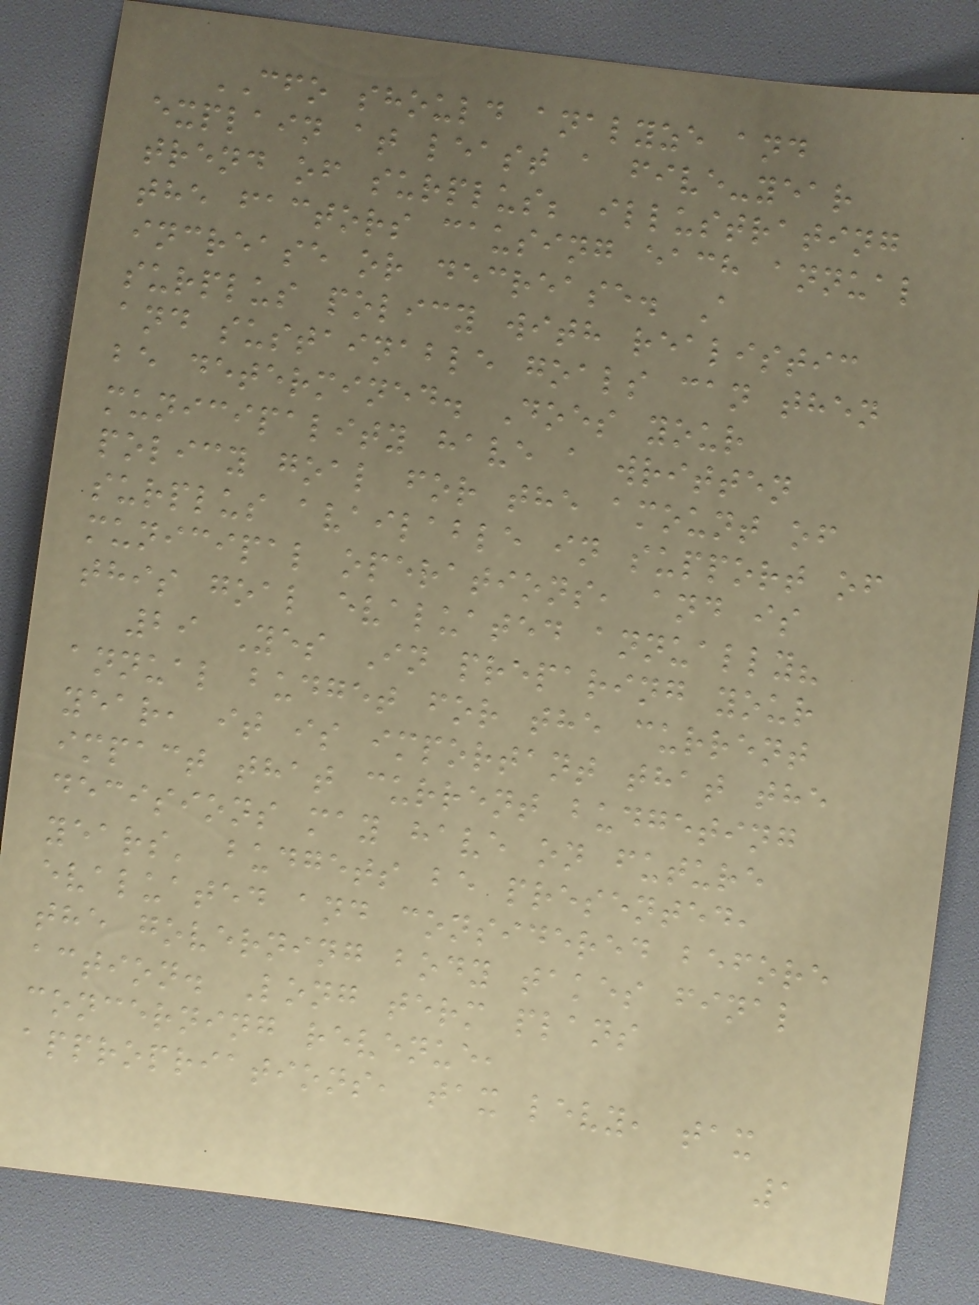CFO should analyze and
explain at least a five-year
trend of surplus; illustrating
the factors causing each annual
increase or decrease. A
surplus policy with realistic
and sustainable goals can then
be determined. Does your
municipality have a written
policy goal for the amount of
surplus available in support of
municipal operations, and is
this goal evaluated annually?
29 Yes In preparing your
annual budget for the current
year, it is important that the
impact that current budgeting
decisions may have on future
years' budgets be presented,
evaluated and considered before
the governing body takes final
action. Long term plans
concerning revenue,
appropriations, tax levy, tax
1
